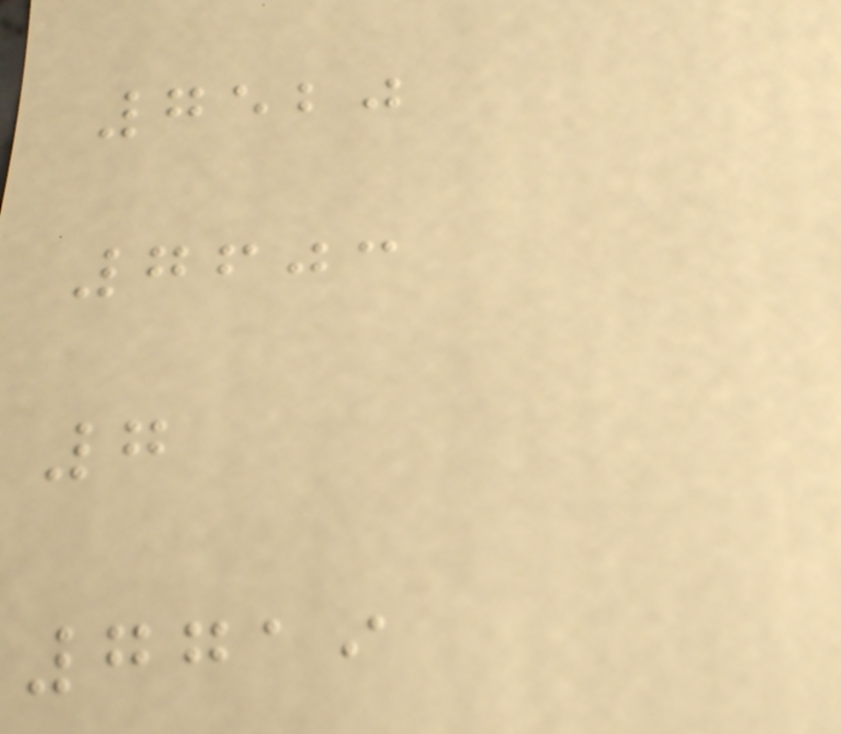7520
7603
7
7719
